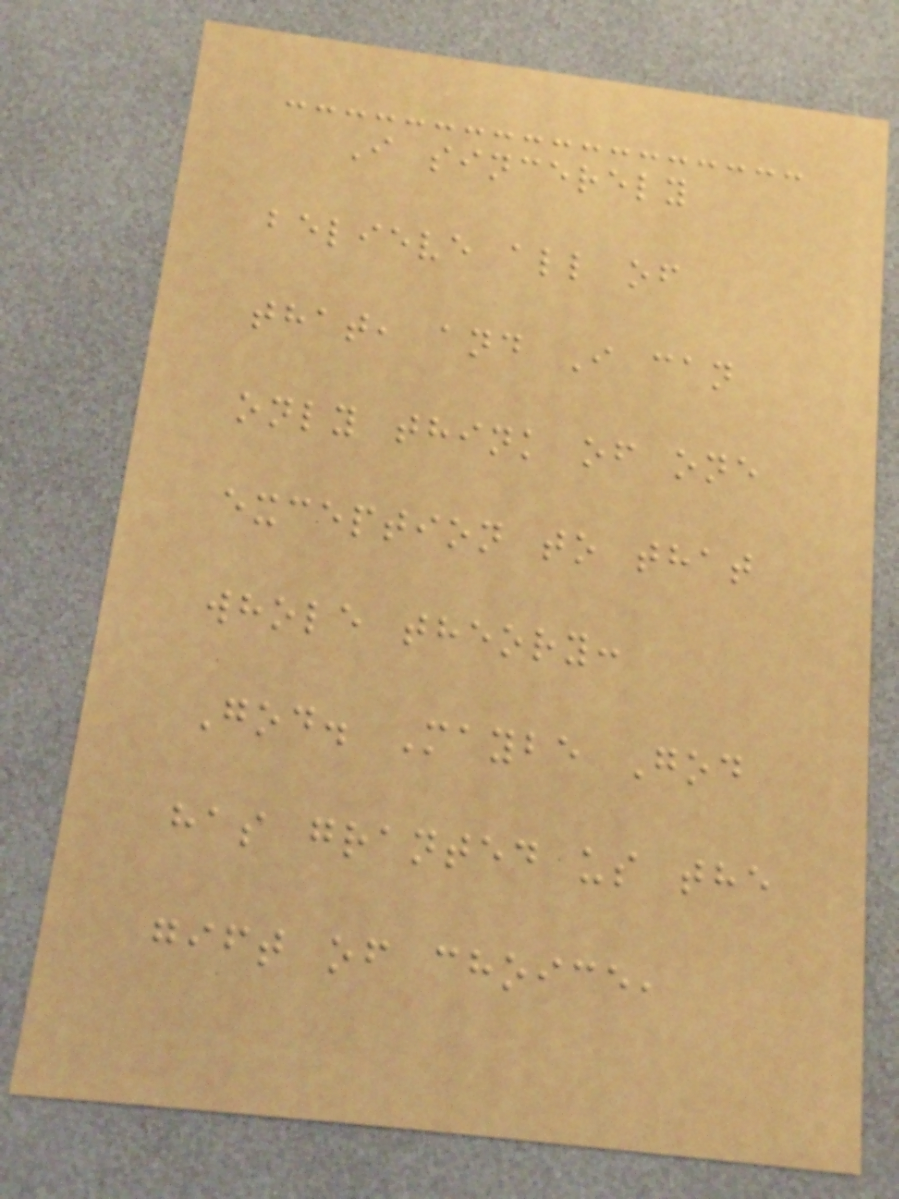I sincerely
believe all of
that, and I can
only think of one
exception to that
whole theory:
God. Maybe God
has granted us the
gift of choice,
